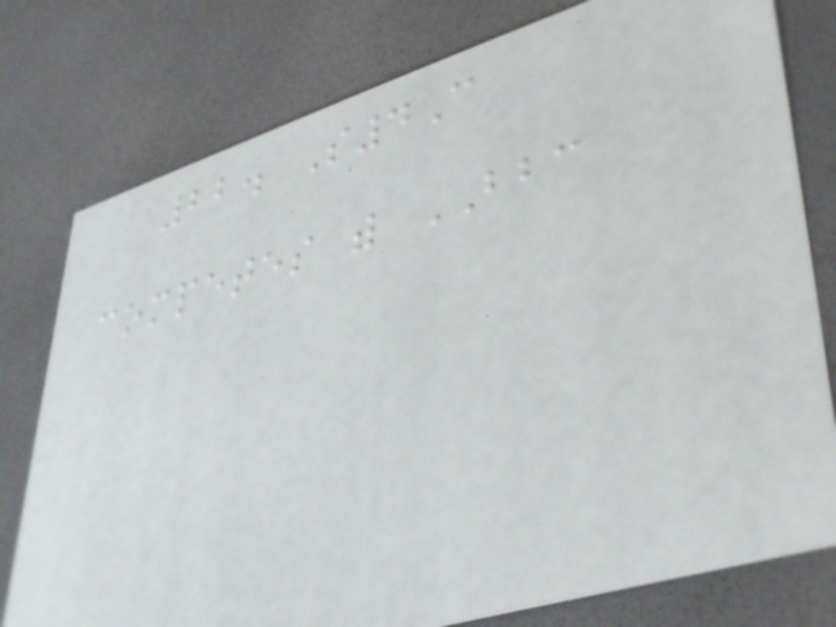22. S4C
competes with BBC
